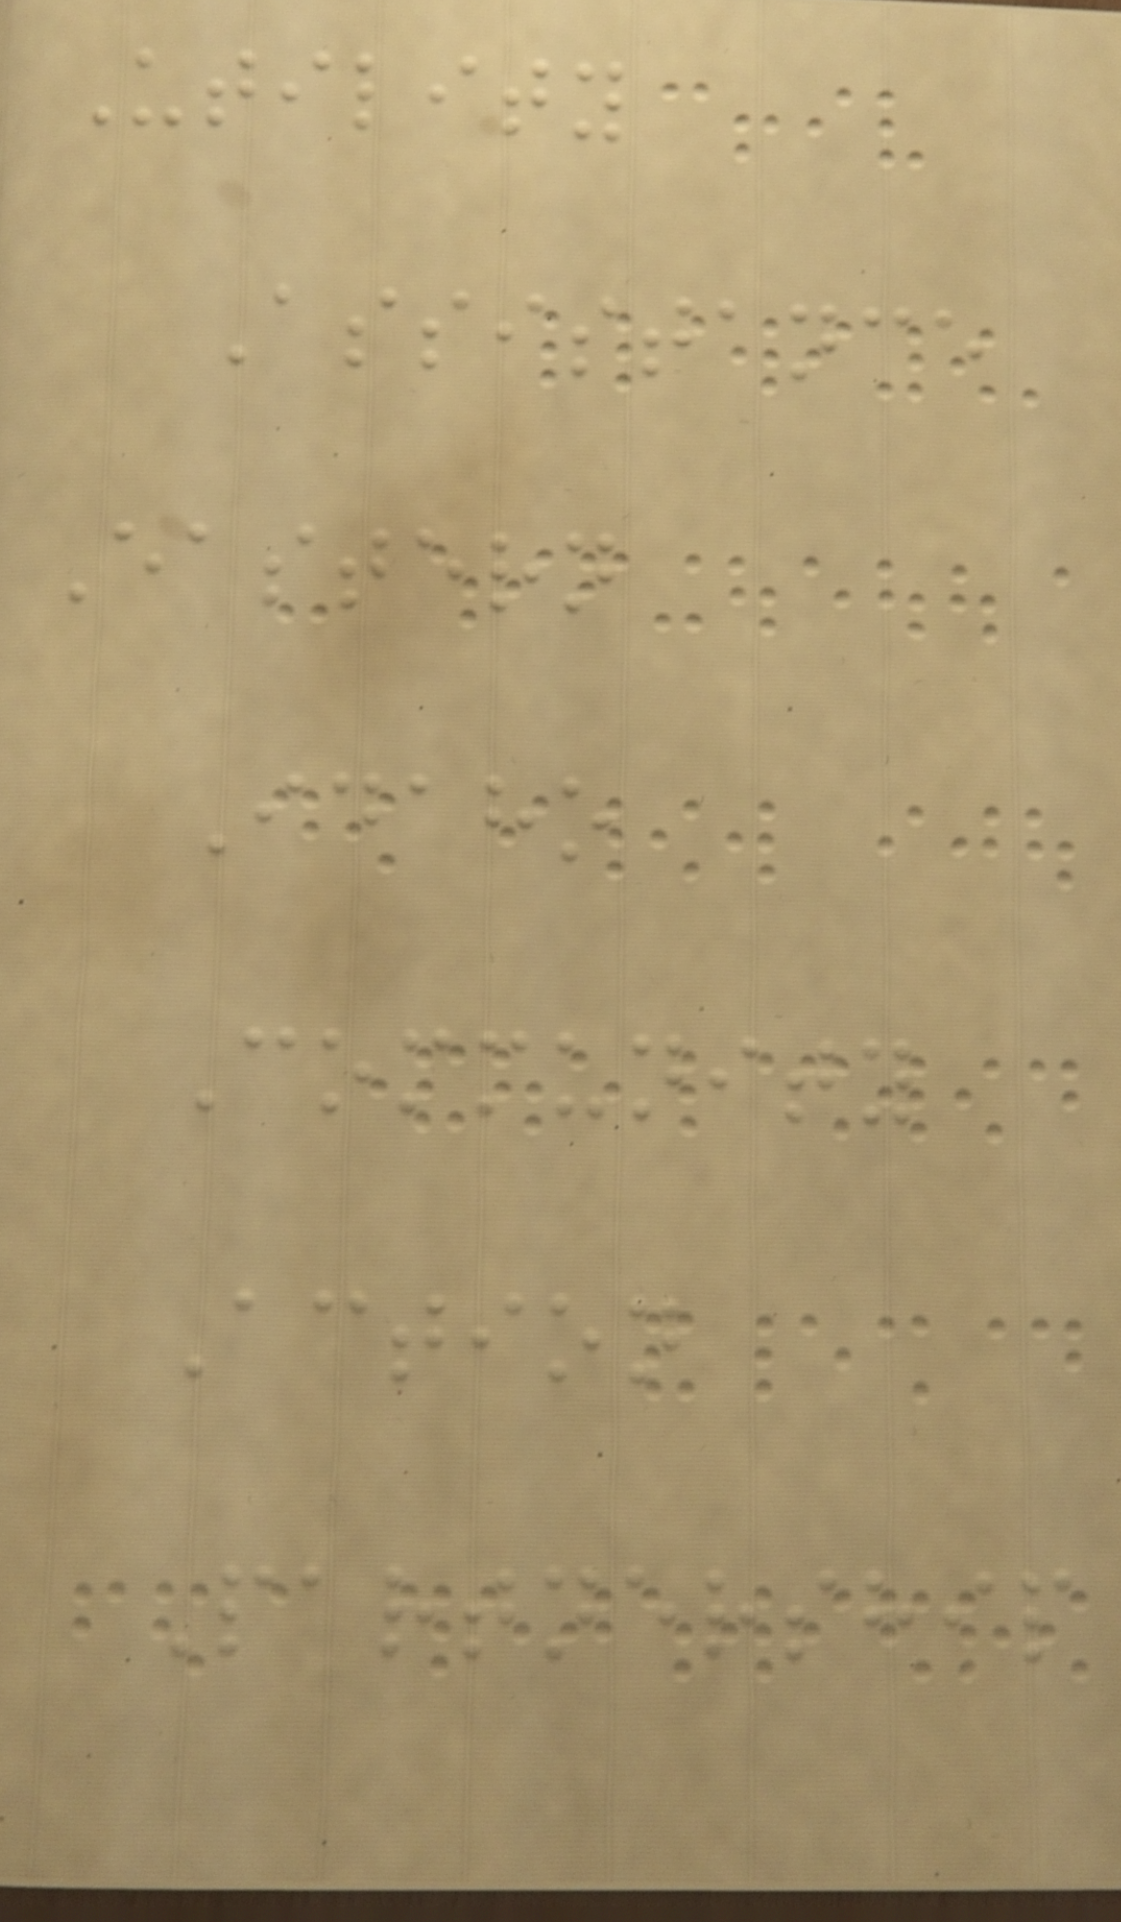Utility
Assistance
Eastern
Idaho
Community
Action
Partnership
